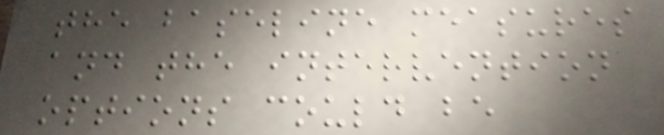the baseline measures
and the intervention
options could be
